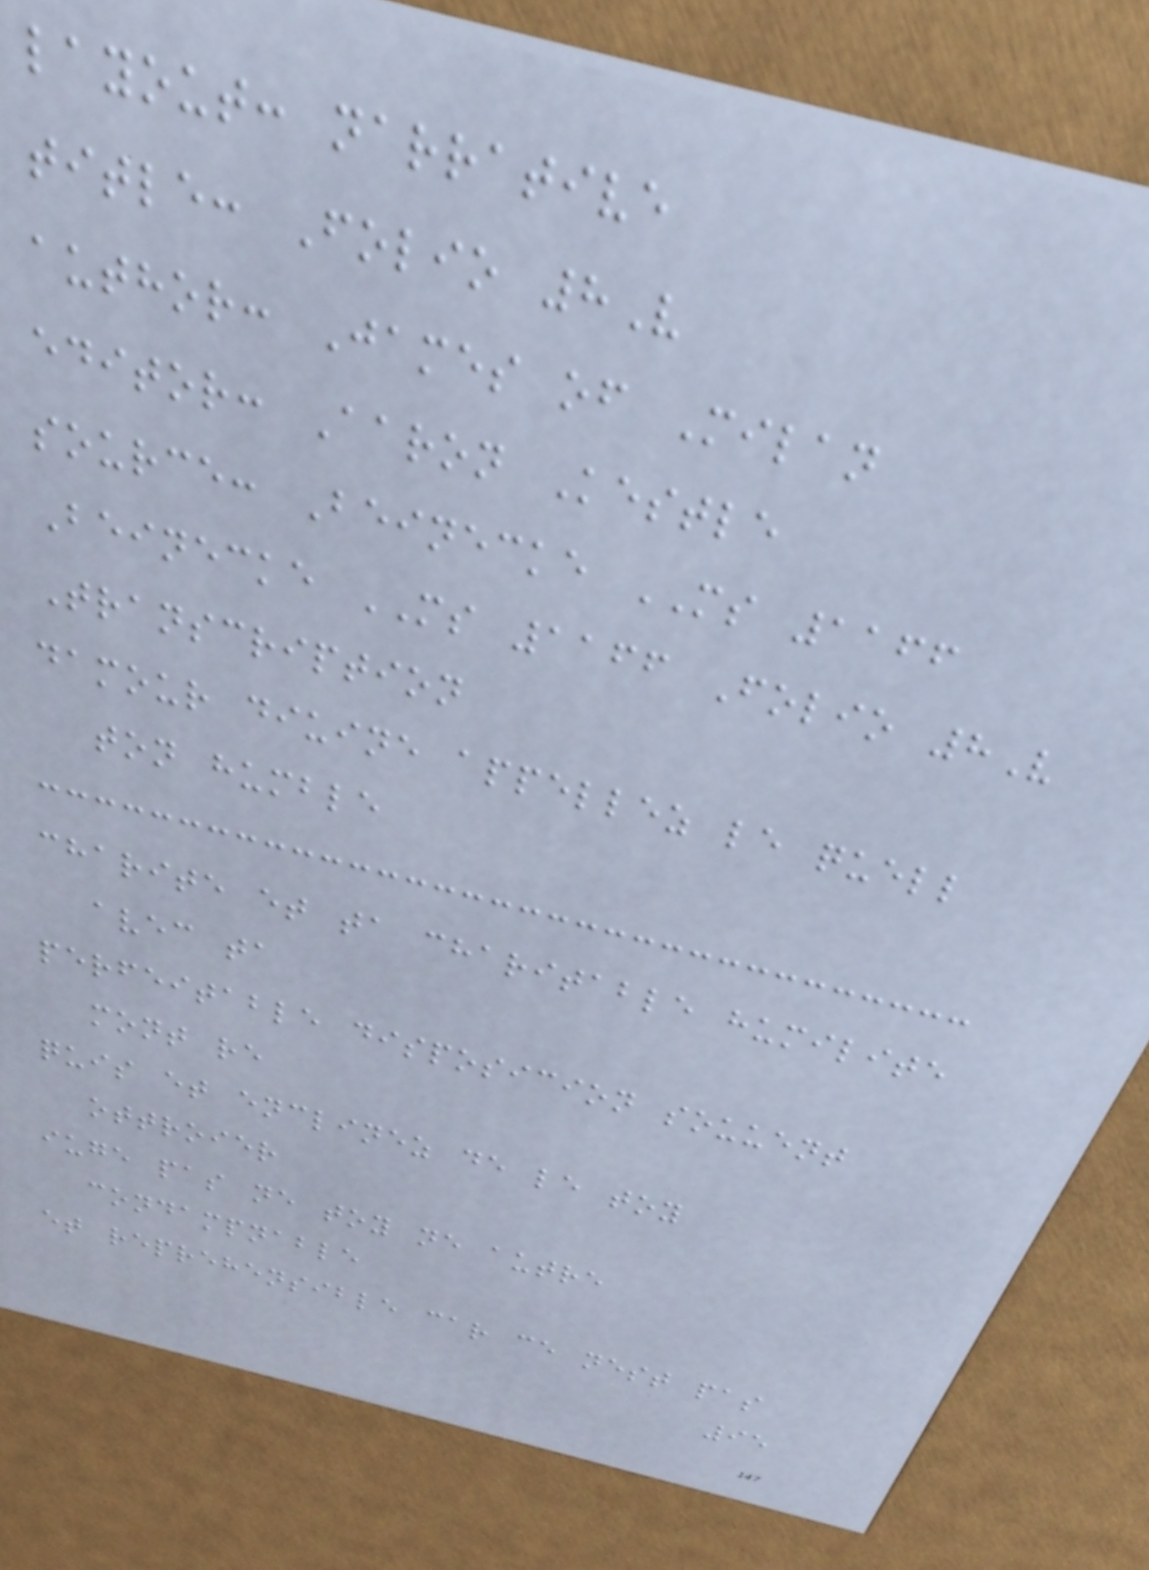layout: narrative
title: Folio 8V
author: James of Milan
editor: Aaron Kestle
source: Beinecke MS 1166
Beinecke MS 1166 Folio 8V
Transcription
damour diuine appellez le quell
ton humble
charite et ta charitable humilite
avec ta
perfeitable disposicion souuent
mont re
quis et enclinez de le toy
ottroier
iuge pas ne toy ne autre
condampnable
et reprehensible car ce nest pas
95
